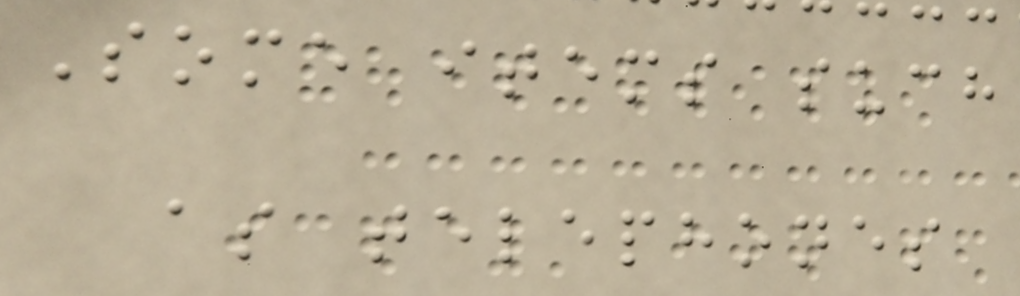Some items such
as telephones
